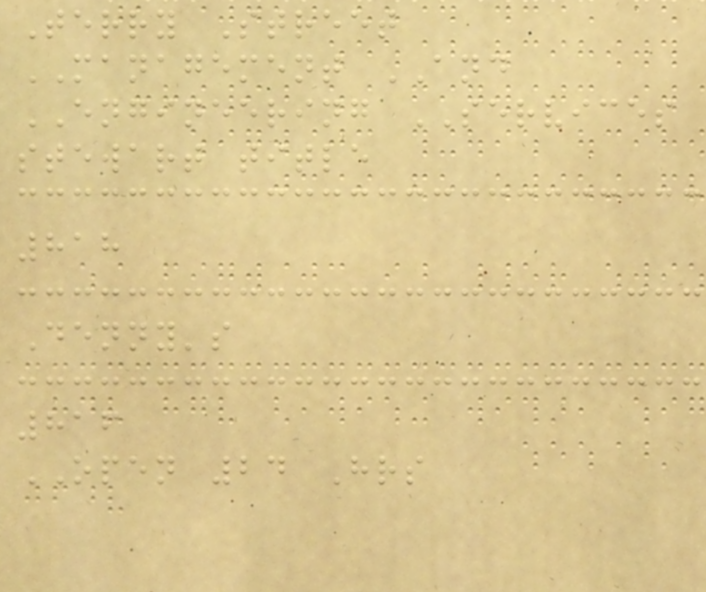Terry Street
MANAGEMENT AND
ENGINEERING SERVICES
stewart title
818
Denny's
816
OPEN 24 Hrs
